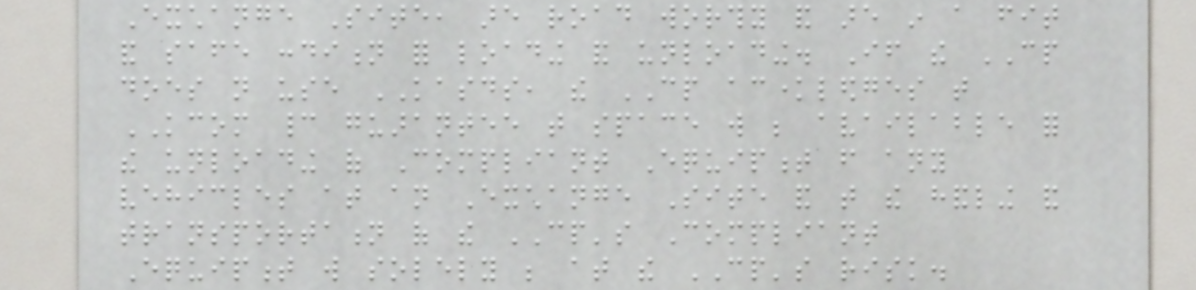Exchange Site, are road worthy and are in a fit
and safe condition for loading and unloading. If the CP
does not use KASDS, the CP acknowledges that
KCOM cannot guarantee that space will be available for
the unloading of Compliant Equipment from any
vehicles at an Exchange Site and that the handling and
transportation of the CP's Compliant
Equipment will solely be at the CP's risk.
